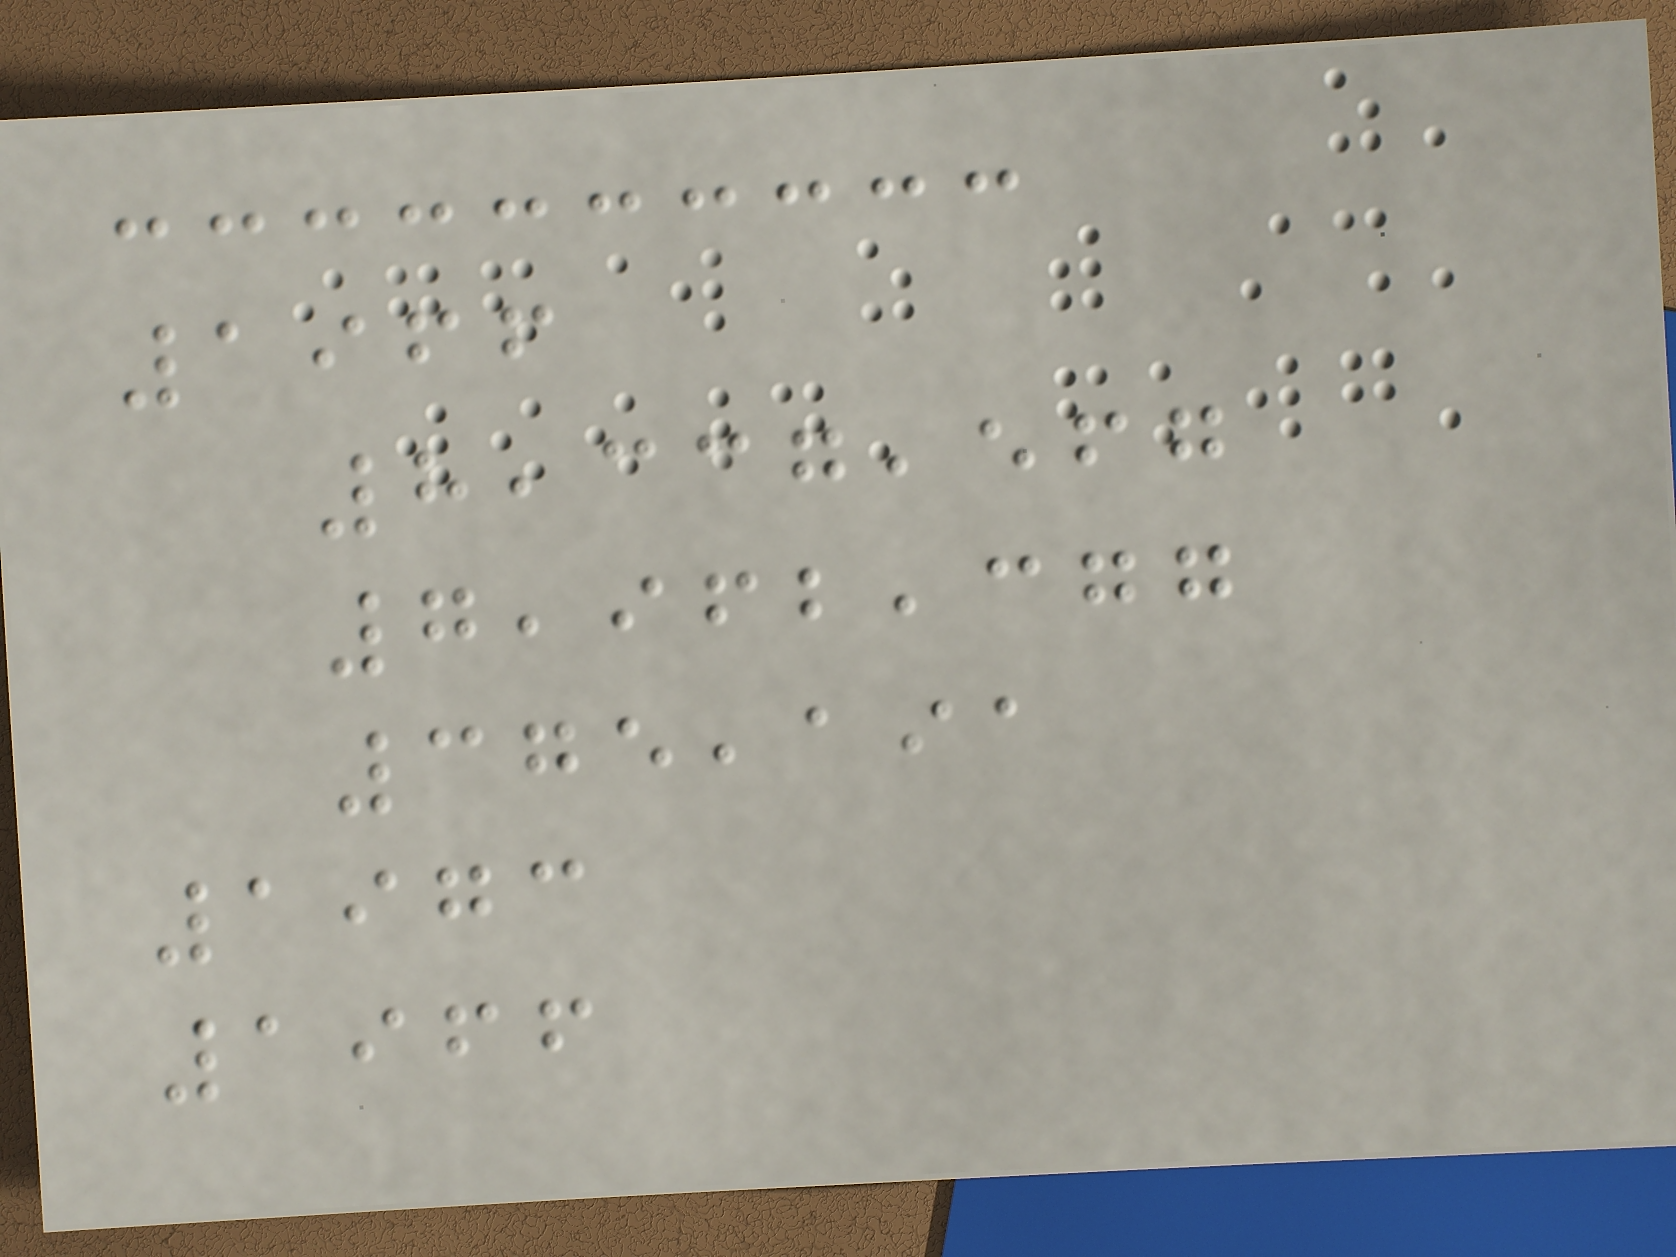1966
8,337,567
7,962,377
375,191
1973
1966
